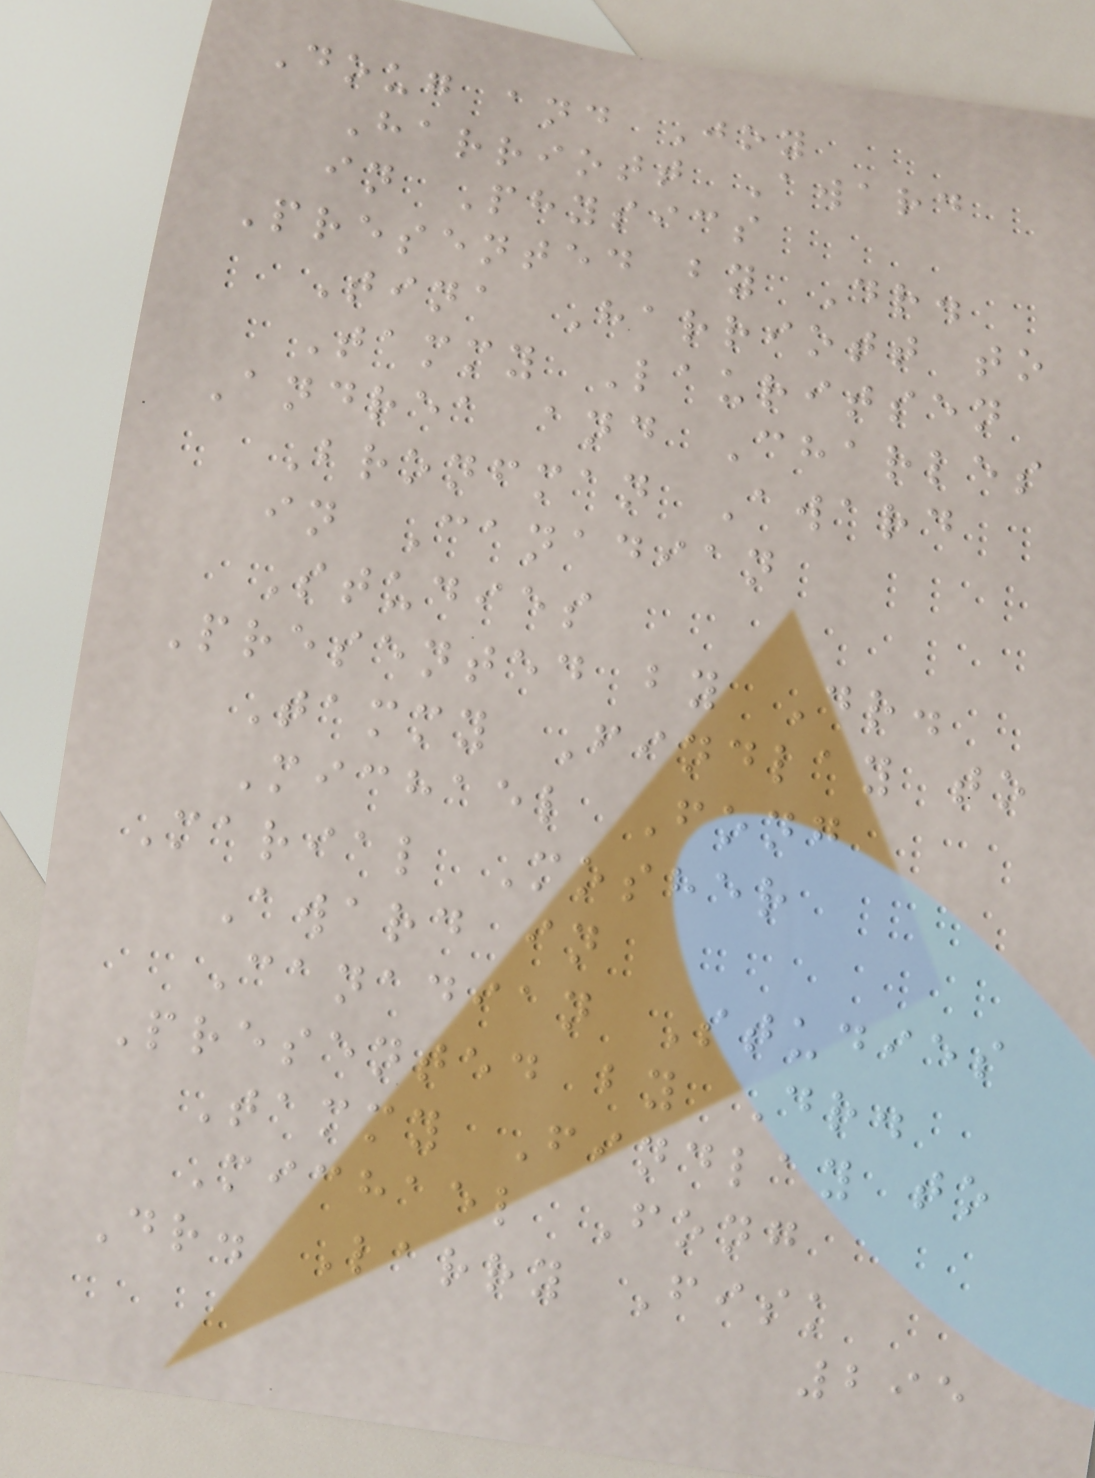Doug and Joy
Harriott Award
in Physics
Presented by Dr.
Tina Harriott to
Tammy Lauritsen
Andrea and Charles
Bronfman Award
in Canadian
Studies
Presented by Dr.
Tammy Findlay to
Michael Fong
Marial Mosher
Award in
Canadian Studies
Presented by Dr.
Tammy Findlay to
Michael Fong
Dr. Larry Fisk
295
